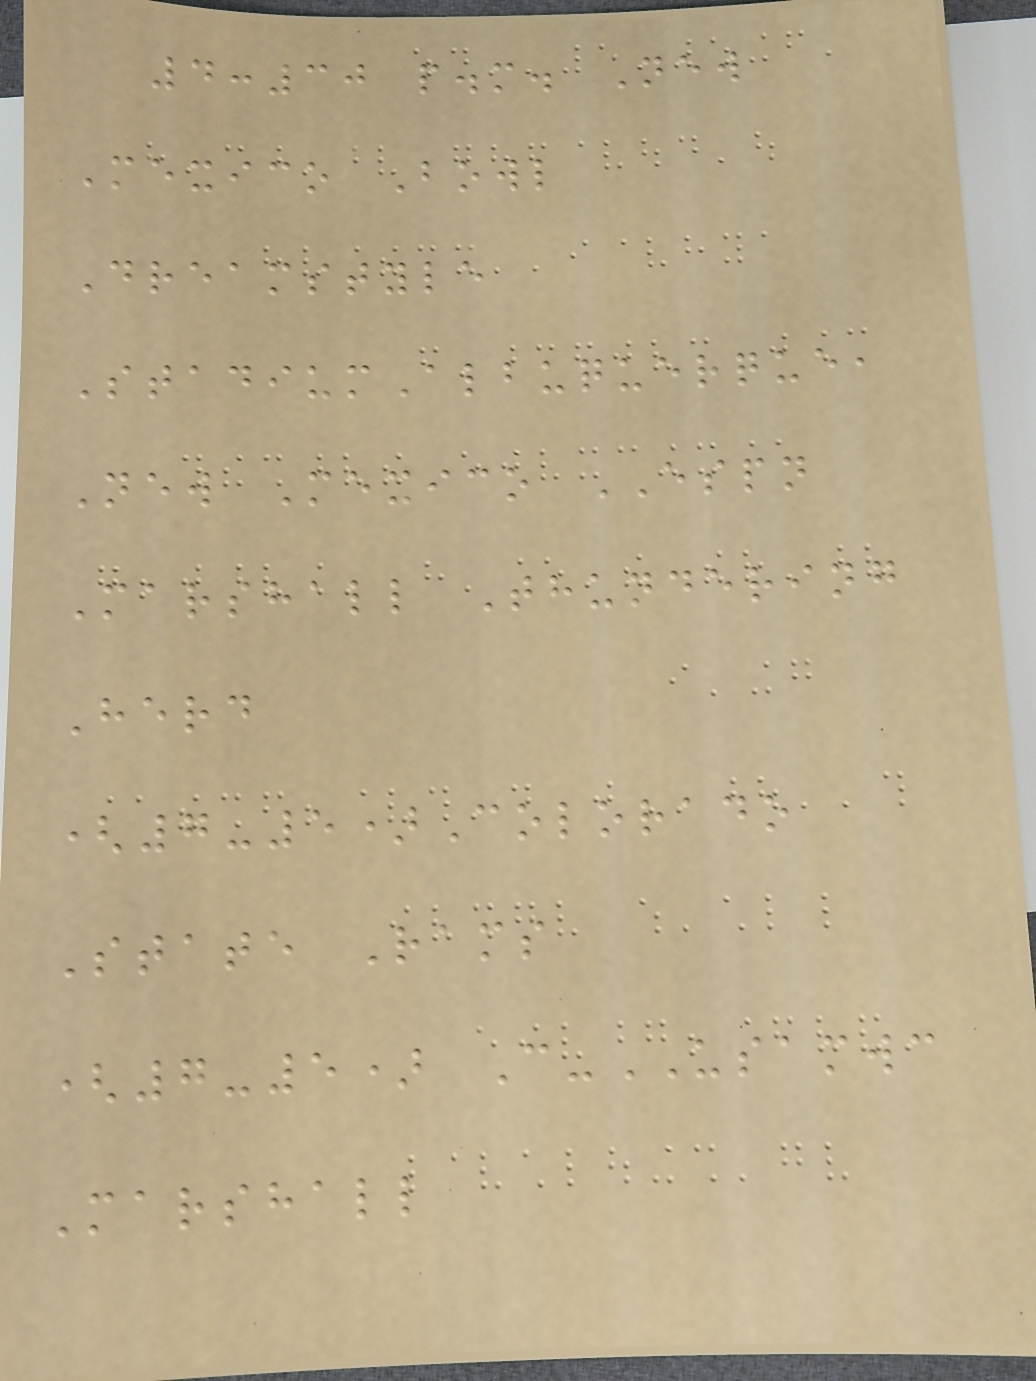4:30 p.m. New
Mexico Bowl
Dreamstyle
StadiumAlbuquerque,
New Mexico ESPN
Marshall Thundering
Herd
(7-5)Colorado
State Rams
(7-5) C-USAMWC
Marshall
